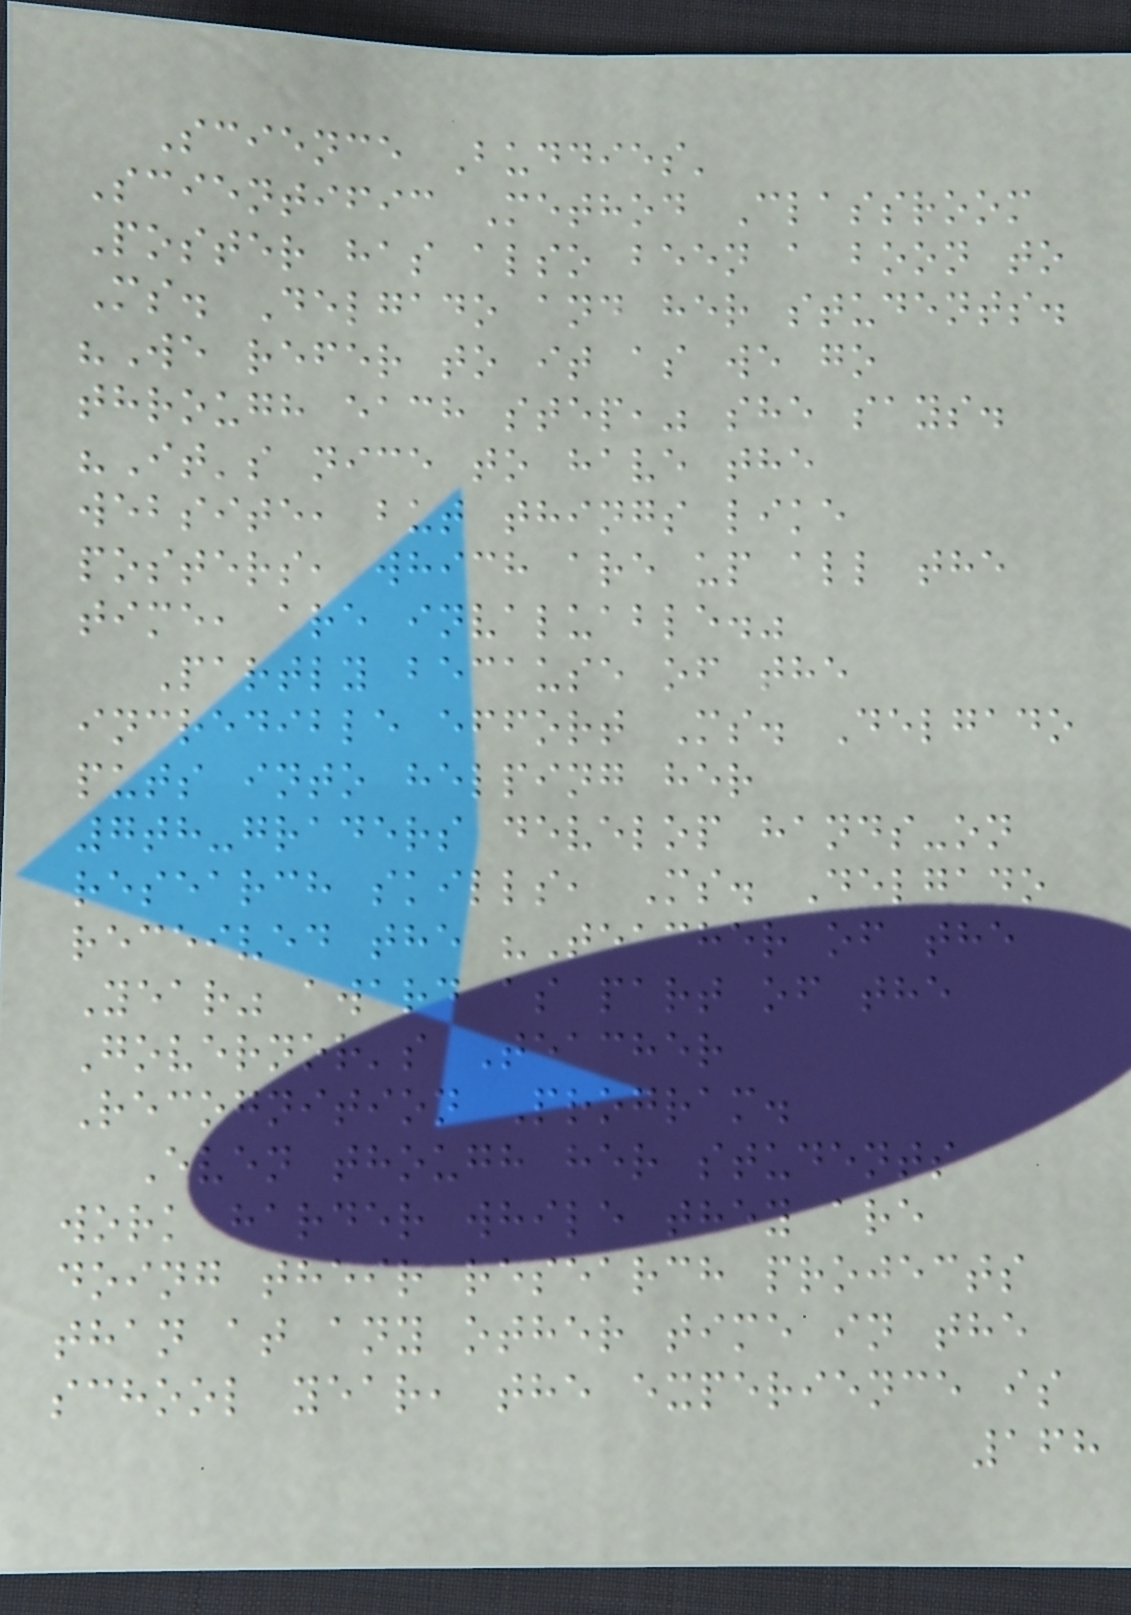Science Buddies'
Scientific Method Classroom
Poster has also been a boon to
Ms. Delgado and her students.
"We refer to it as we go
through each step," she says.
"It's nice to have the
website, but things like
posters, which are up all the
time, are invaluable."
Partly because of the
incredible effort Ms. Delgado
puts into helping her
7th-graders develop hands-on
research skills, Ms. Delgado
received the "Teacher of the
Year" award as part of the
Governor's Teacher
Recognition Program.
Even though her students
work harder while they are
doing their research projects
than at any other time in the
school year, the experience is
168
